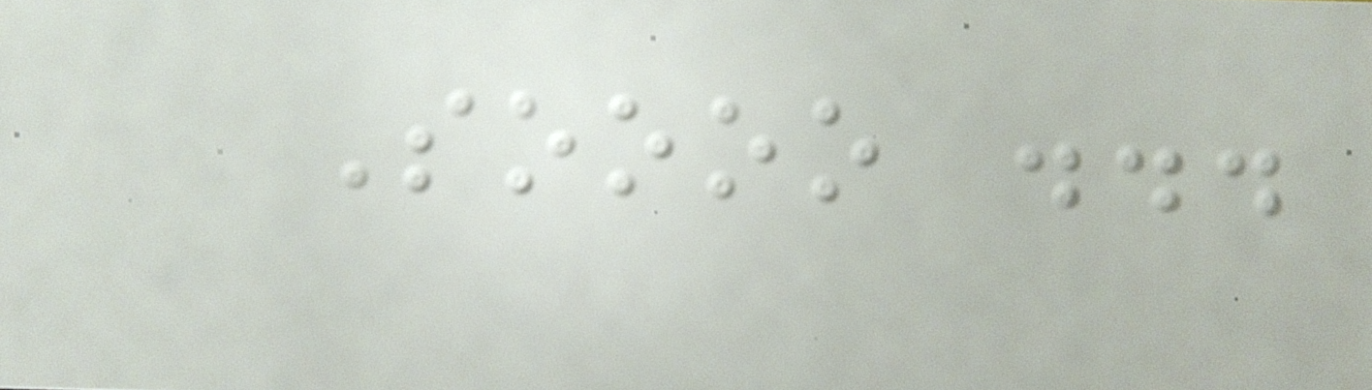Soooo ...
